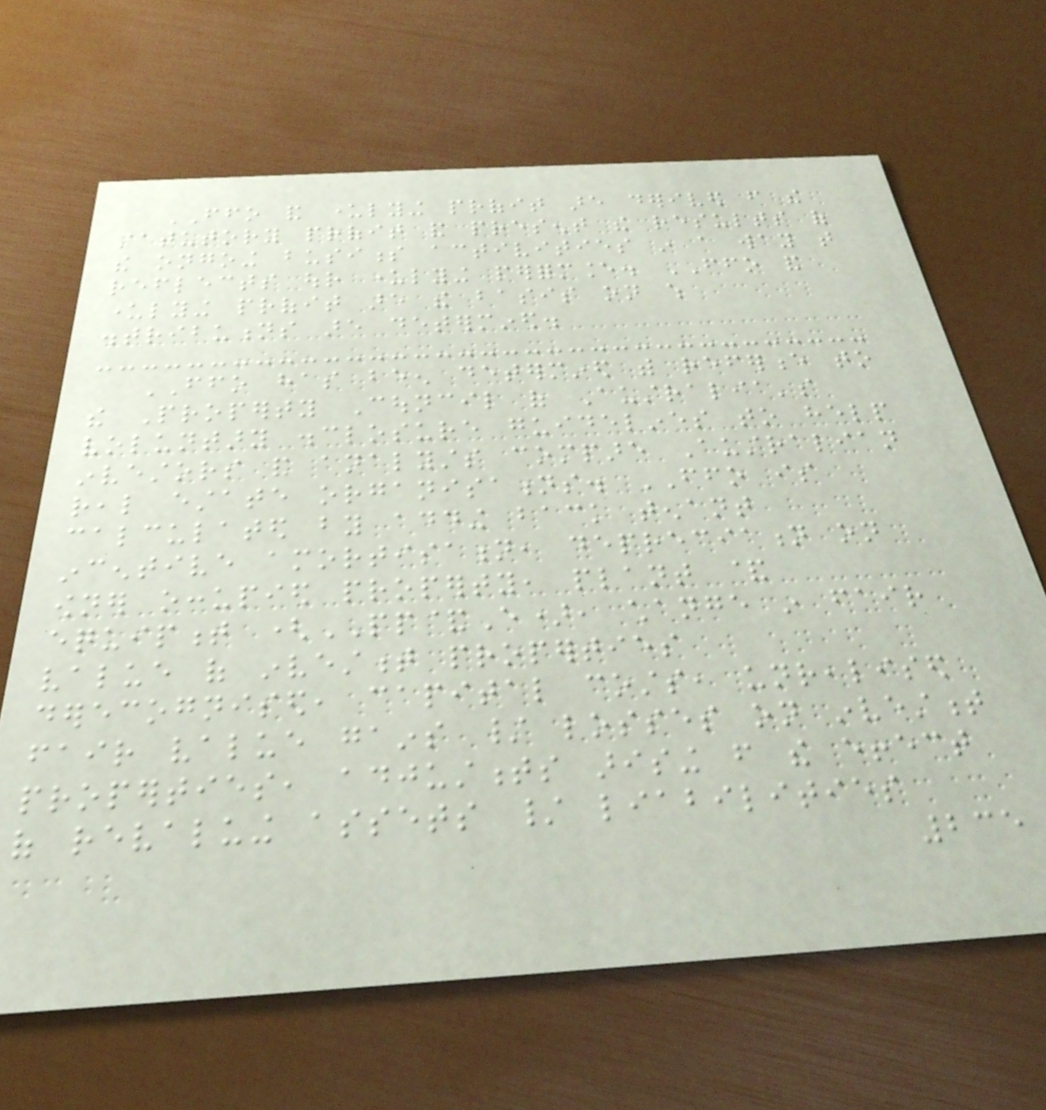FFO and underlying profit are derived from the
statutory profit and present the results of
the ongoing business activities in a way that
reflects our underlying performance. FFO and
underlying profit are the basis on which
distributions are determined.
FFO has been determined with reference to
the Property Council of Australia's
voluntary disclosure guidelines to help
investors and analysts compare Australian
real estate organisations. FFO is
calculated by adding back tenant
incentive amortisation, depreciation on
owner occupied property, plant &
equipment (PP&E), change in fair
value of investment properties
derecognised, capital costs, unrealised
fair value gains / losses on investment
properties, adjustments arising from the effect
of revaluing assets / liabilities
235
